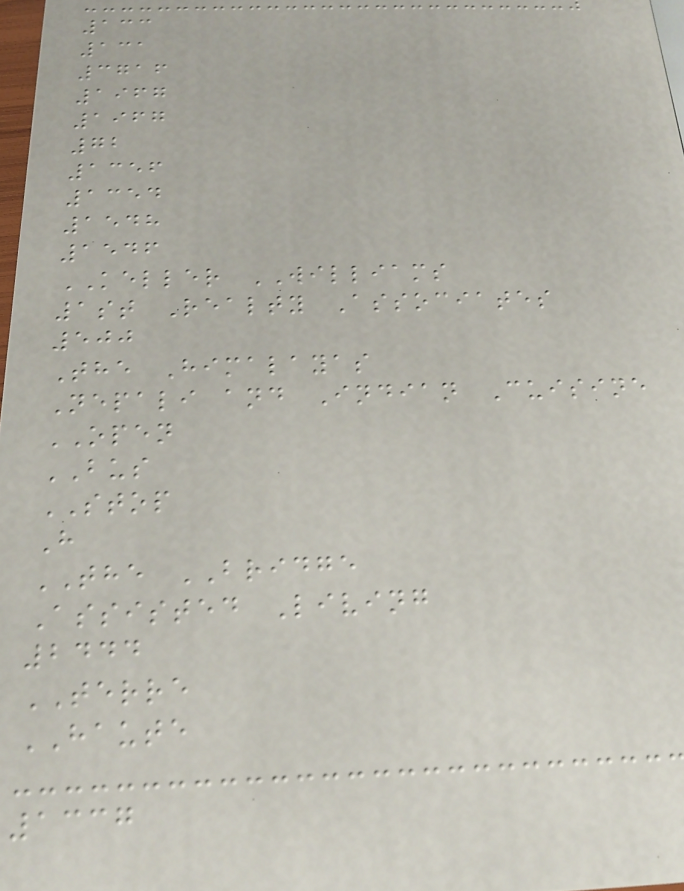133
131
3716
1967
1967
72
1356
1354
1548
1546
KELLER WILLIAMS
1st Realty Associates
500
The Himalayas
Nepali and Indian Cuisine
OPEN
BUS
STOP
H
THE BRIDGE
Assisted Living
2444
TERRE
HAUTE
1337
